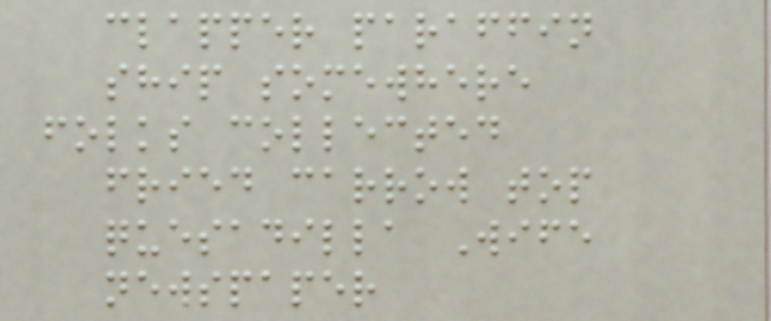clapper paraffin
ship somewhere
folks collected
fried carrow top
quesadilla Wife
newspaper
